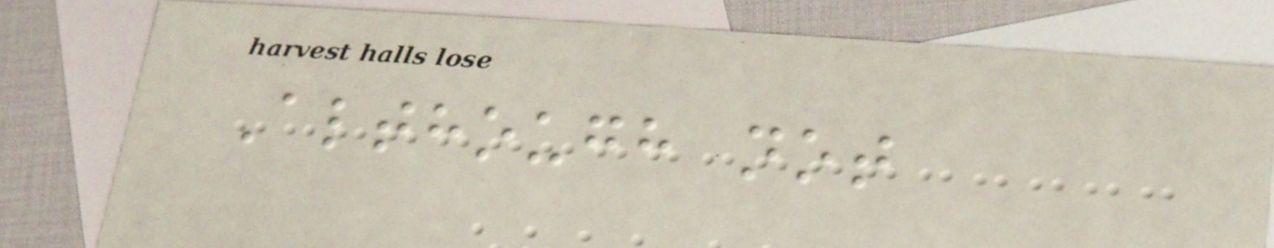Although not
